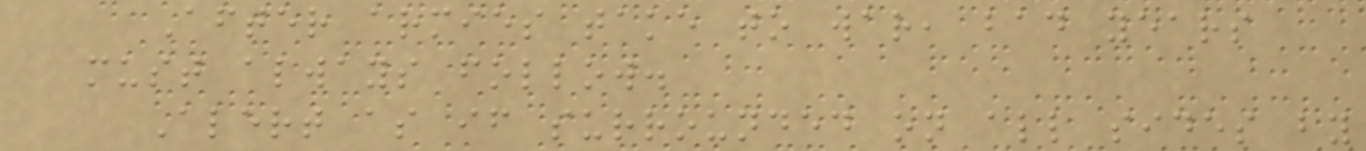After armies take to war, bad years
must always follow.
Alert as if surrounded on all sides by
